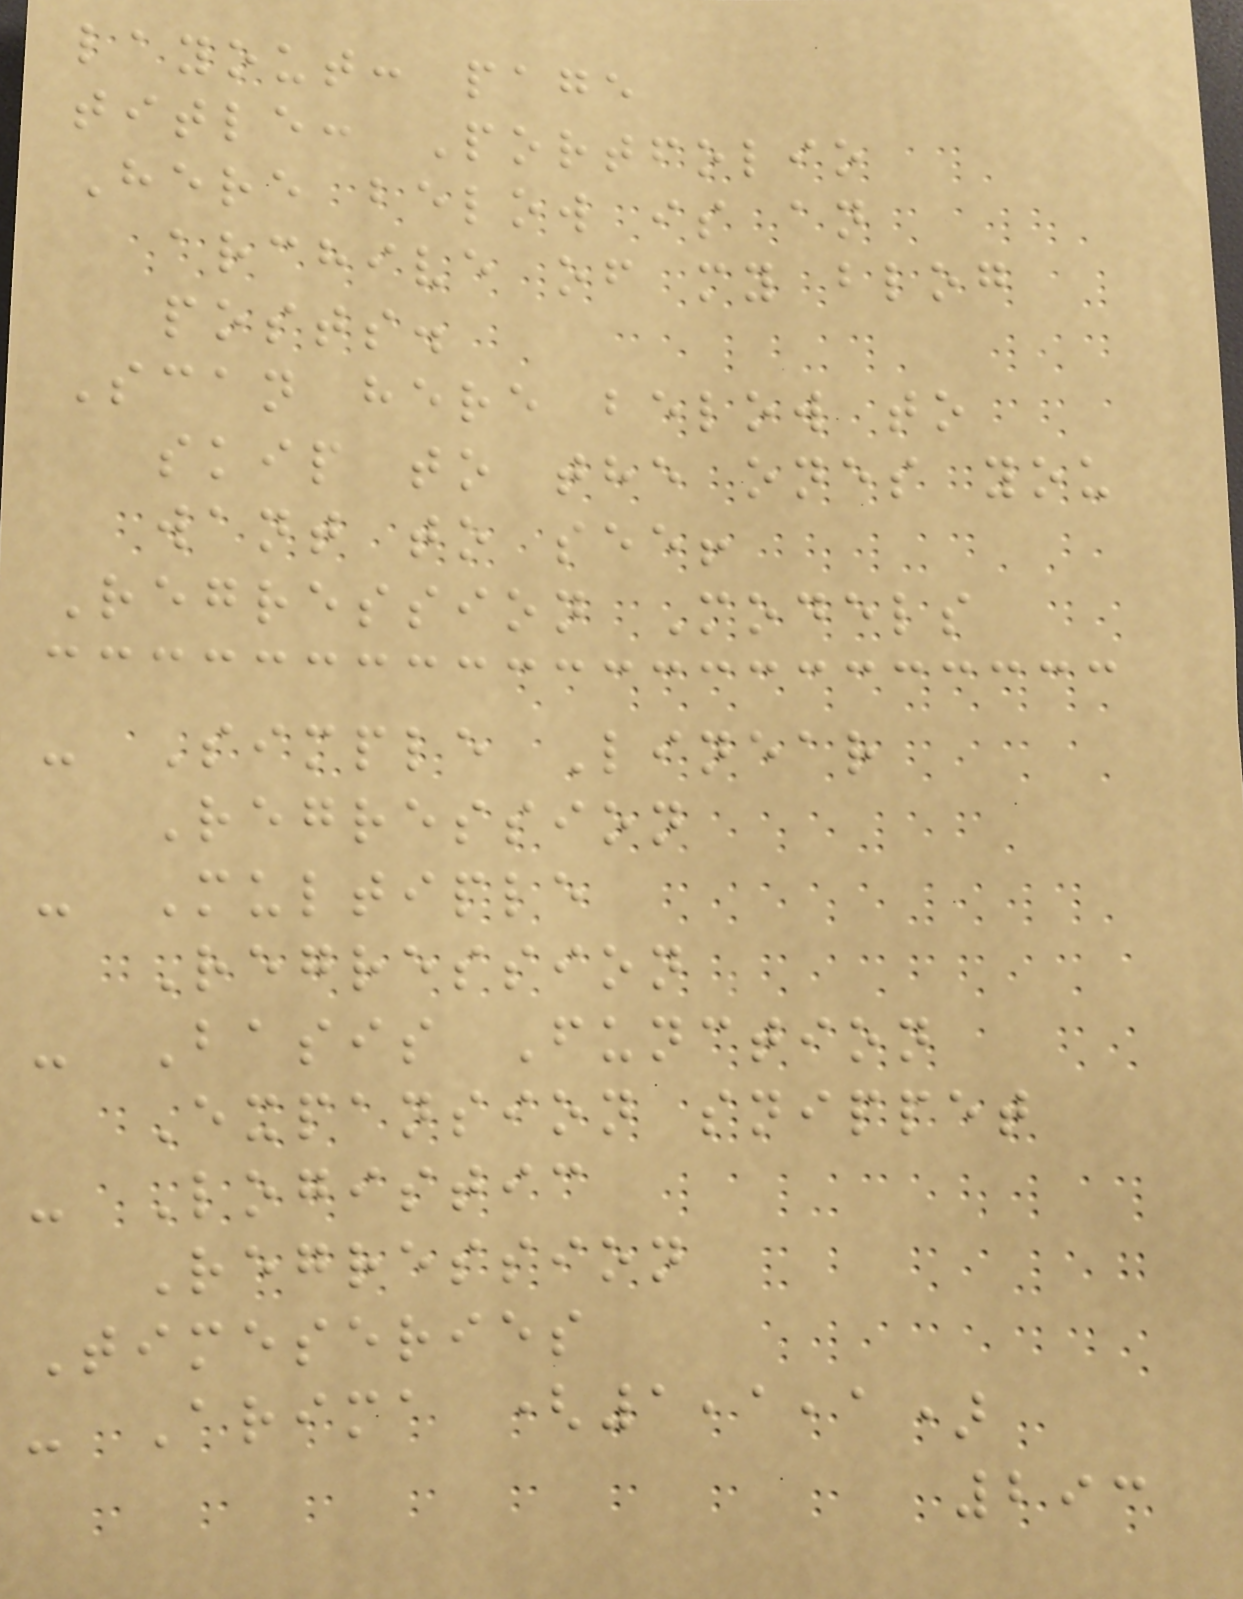layout: page
title: Portfolio
Here below is an
archive of my blog
posts.
Scan here below to
skip to the ones you
want to see!
Regression Models
- Simple Linear
Regression
- Multiple
Regression
- Basis Function
Expansion snippet
- Logistic
Regression
Timeseries
- Arima (1,1,1)
293
